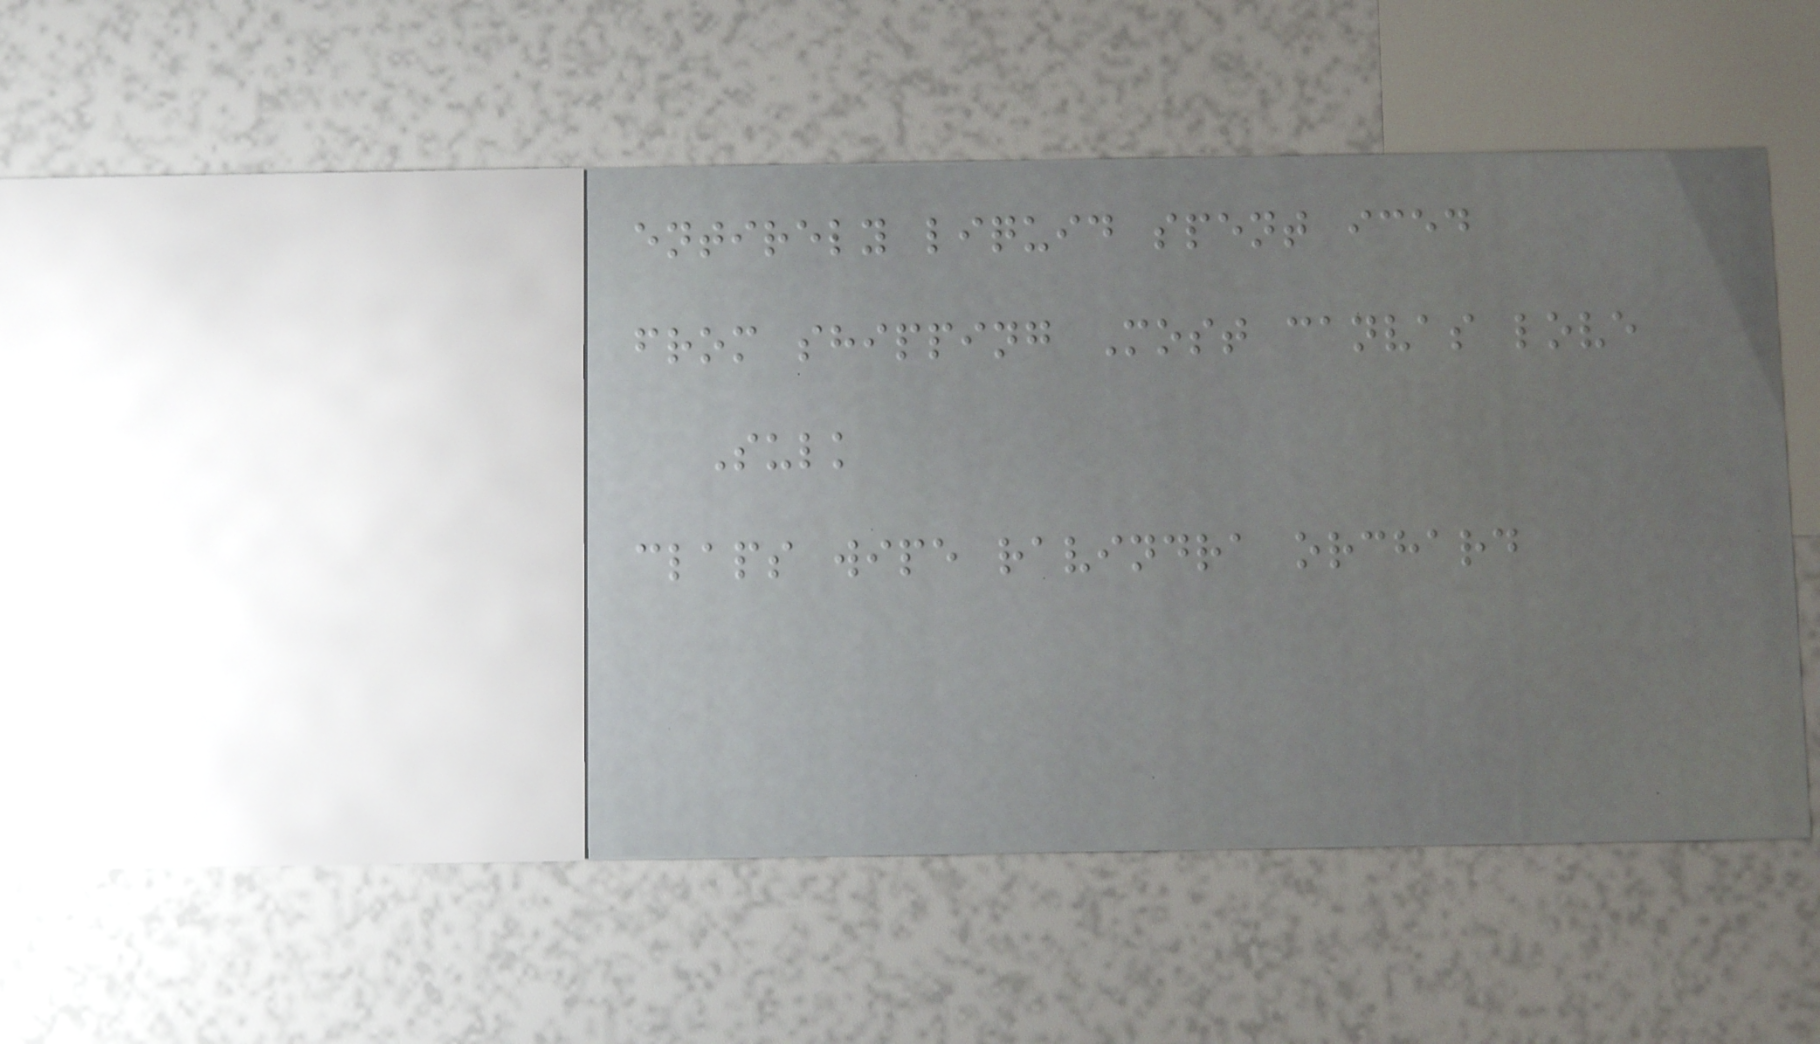entirely liquid spent iced
from shipping Most canvas love
Sulk
claps wipe ravindra orchard
